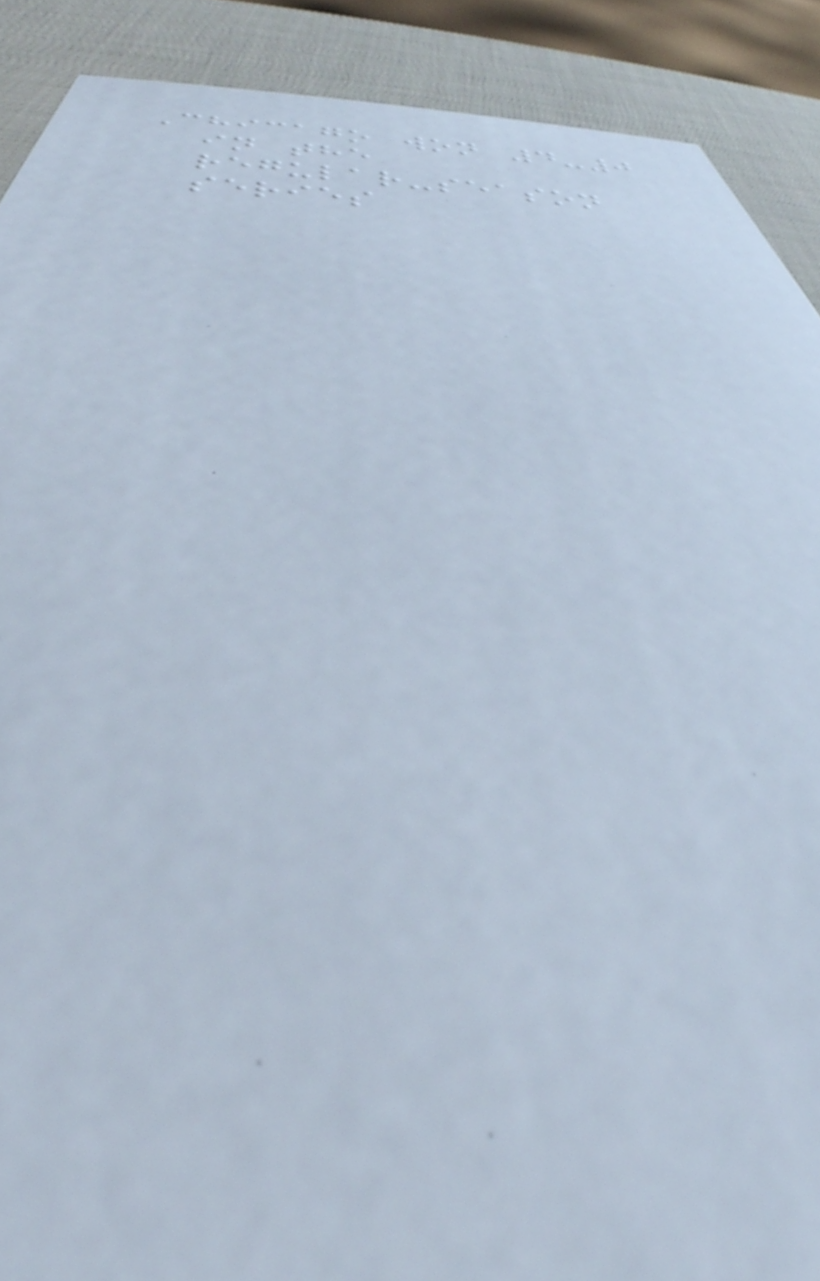Chicago won 4-0
in the
regular-season
series
